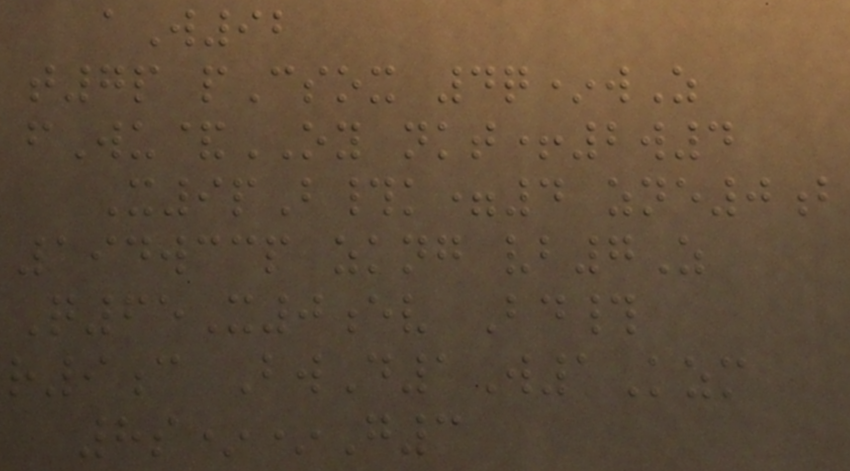aW92
t7p pCsox 4q*wZ
fWu&OY nkt+2w4
X9pB#k=4 zne0b
194wccp zkng vb7Z
Q65X0ev Bd#
r9c BwD1W1Kzm
8s**G3
